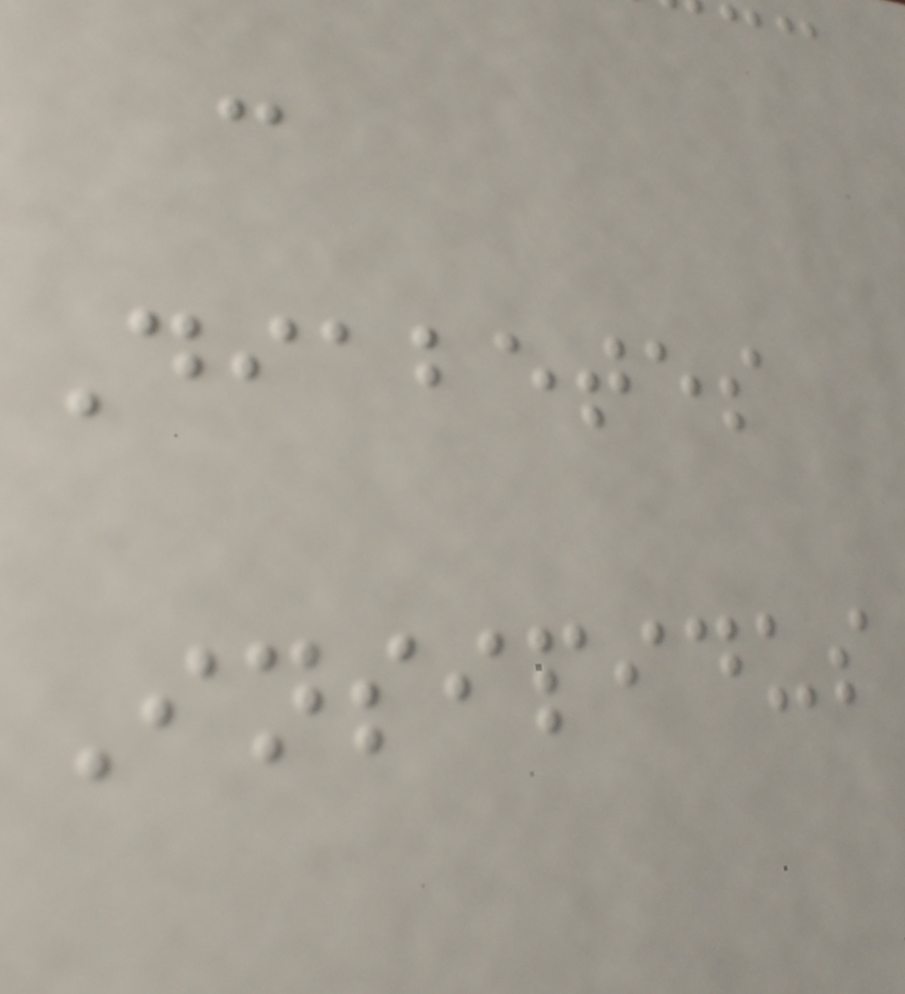-
Diabetes
Insipidus
